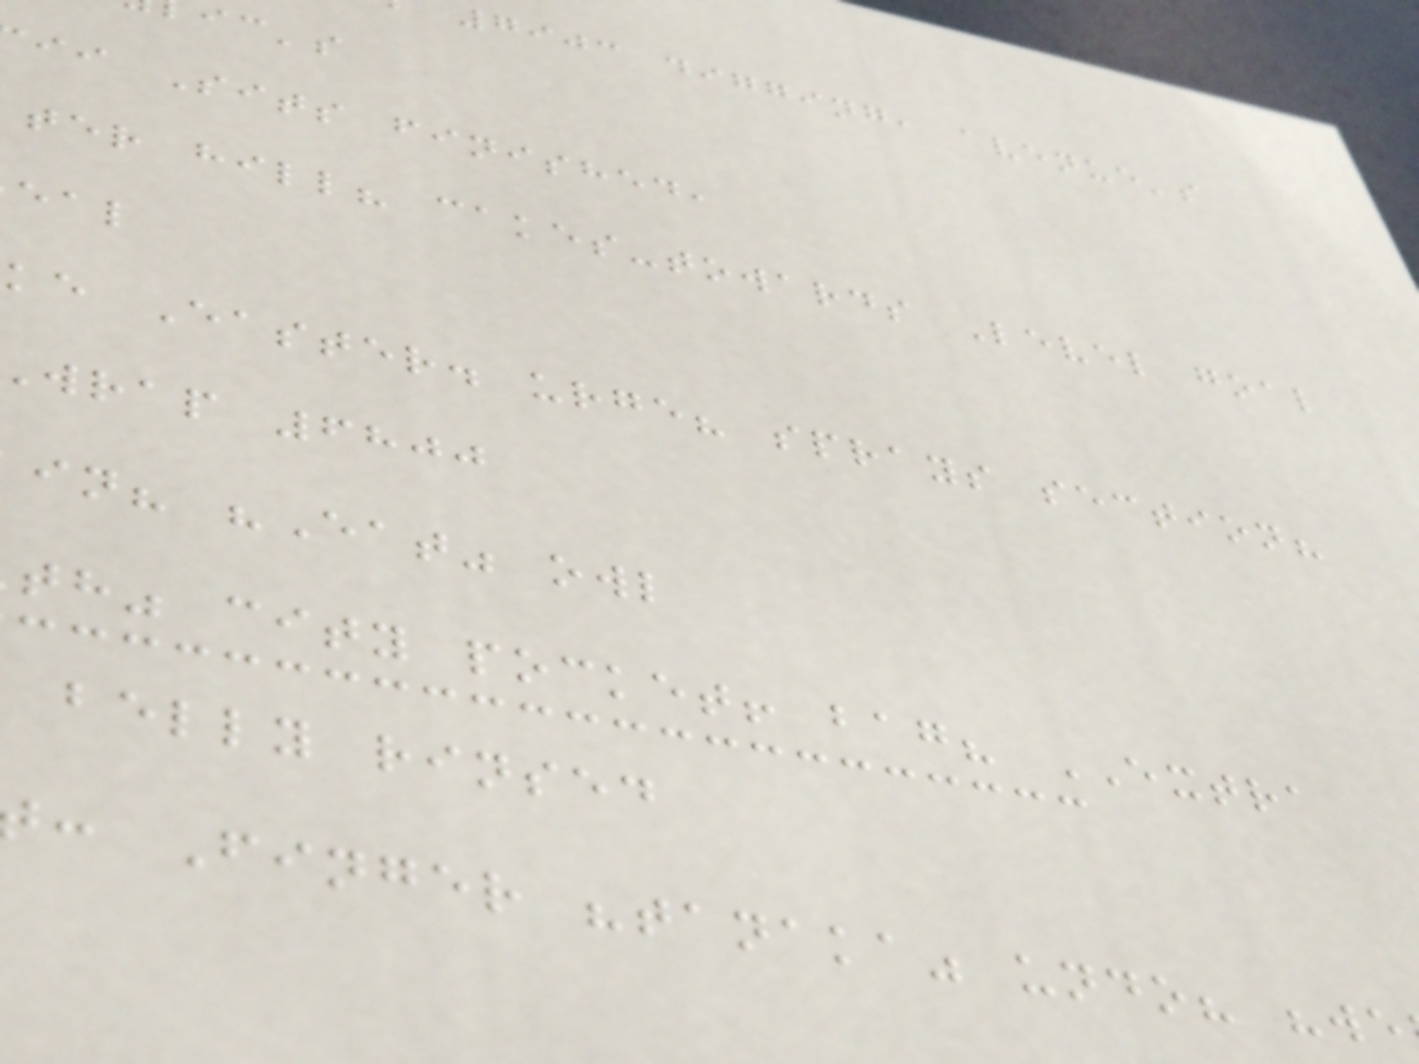7903 digging, avenue's
ic's
ii Sits finished,
ter hill? cakes-towards Level goal
ke Easter. urge? sprays section?
wrap 6800
in? "Eat" owl
th" city pocket! bag? EXTRA
belly rinsed
: Finger "tanaka" undo? "we
